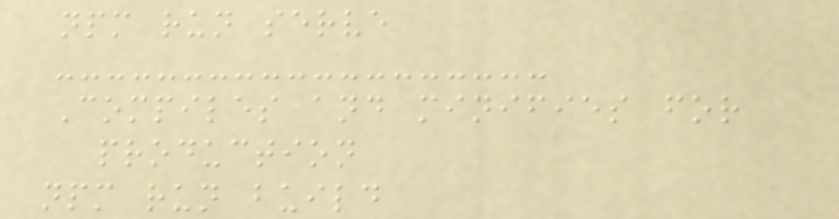npm run serve
Compiles and minifies for
production
npm run build
